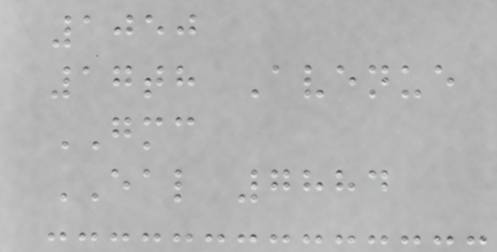1050
17th Avenue
GMC
EAL 7884
